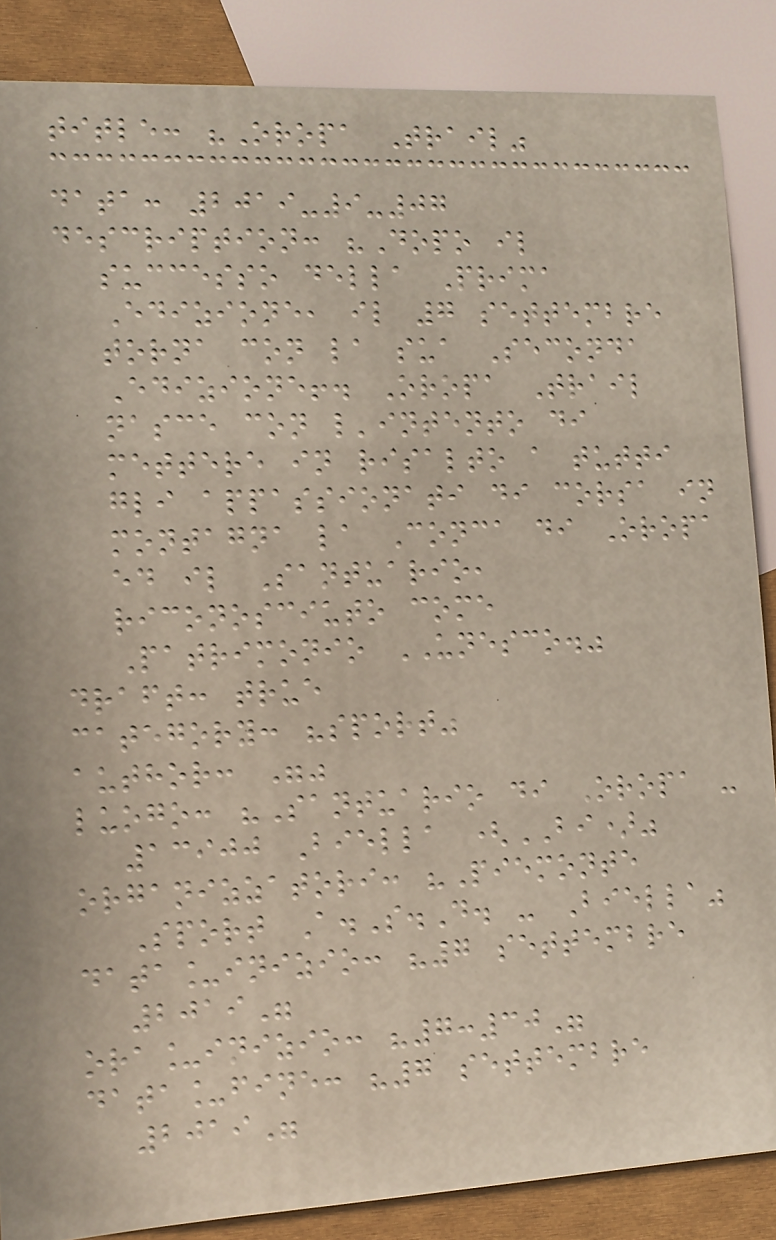title: "Oropa Trail"
data: 2019-9-07
description: "Dopo il
successo della Prima
Edizione, il 7 settembre
torna con la sua Seconda
Edizione!. Oropa Trail
nasce con l'intento di
mettere in risalto a tutti
gli appassionati di corsa in
montagna la Conca di Oropa
ed il Santuario,
riconosciuto come
Patrimonio UNESCO."
draft: true
category: "sport"
author: ""
luogo: "Santuario di Oropa -
13900 Biella (BI)"
organizzatori: "Piemonte
Sport A.S.D. - Biella"
data_inizio: "7 settembre
2019"
ora_inizio: "7:30"
data_fine: "7 settembre
2019"
